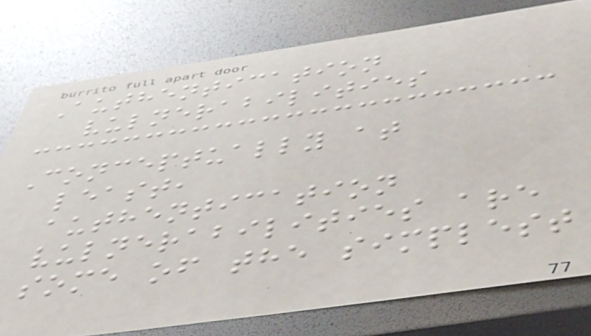Authentication
vulnerabilities
Conceptually at
least,
authentication
vulnerabilities are
some of the simplest
